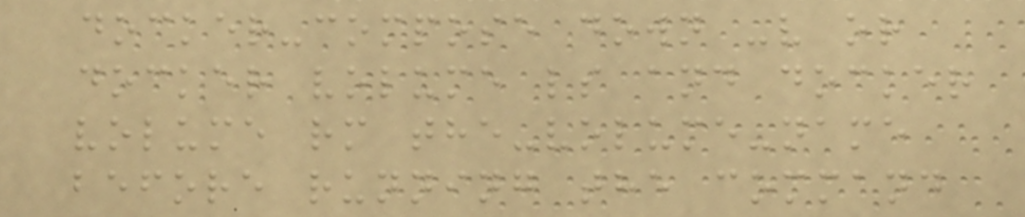docker-compose down -v or
docker volume ls and docker
volume rm the-volume-name
before running the command
